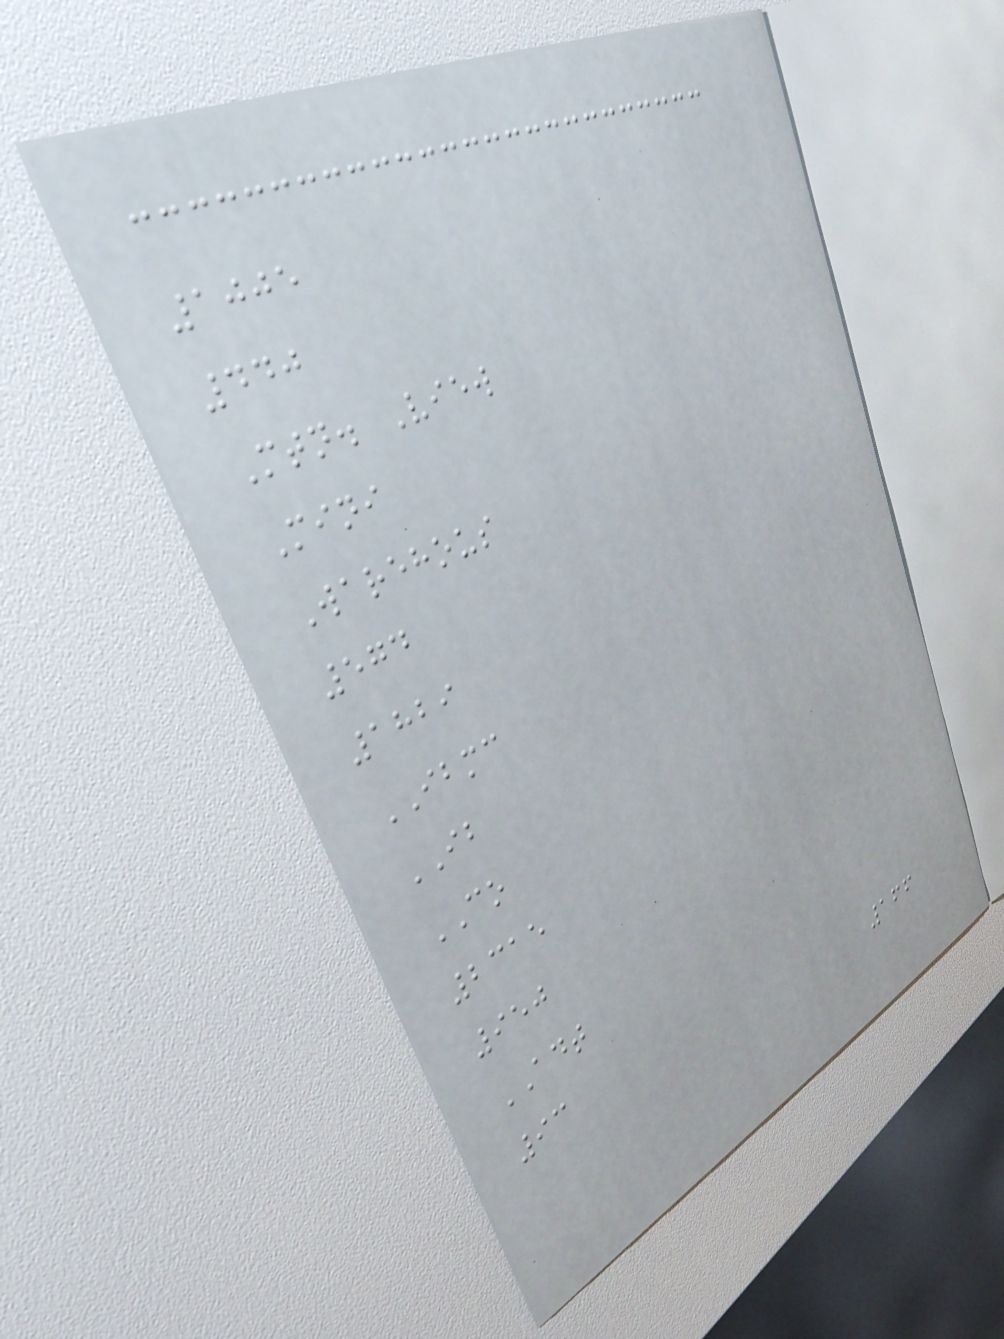1005
440
Mtn. View
Mini
Warehous
574
1829
IBMC
IB
CO
2315
950
ADT
93
166
